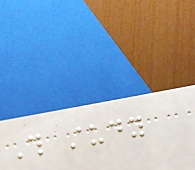This study
